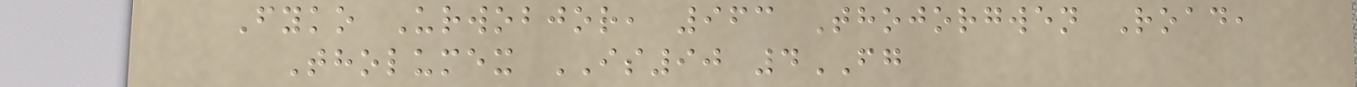Fyko Urwobjor, 963 Thojorgwen Road,
Tholumex IS90 4FG
